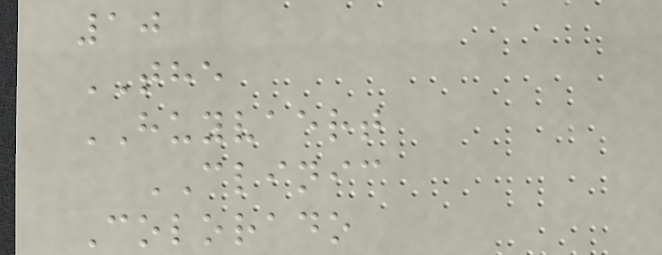10
THE
HUYVAERT
CLINIC
Colorado
